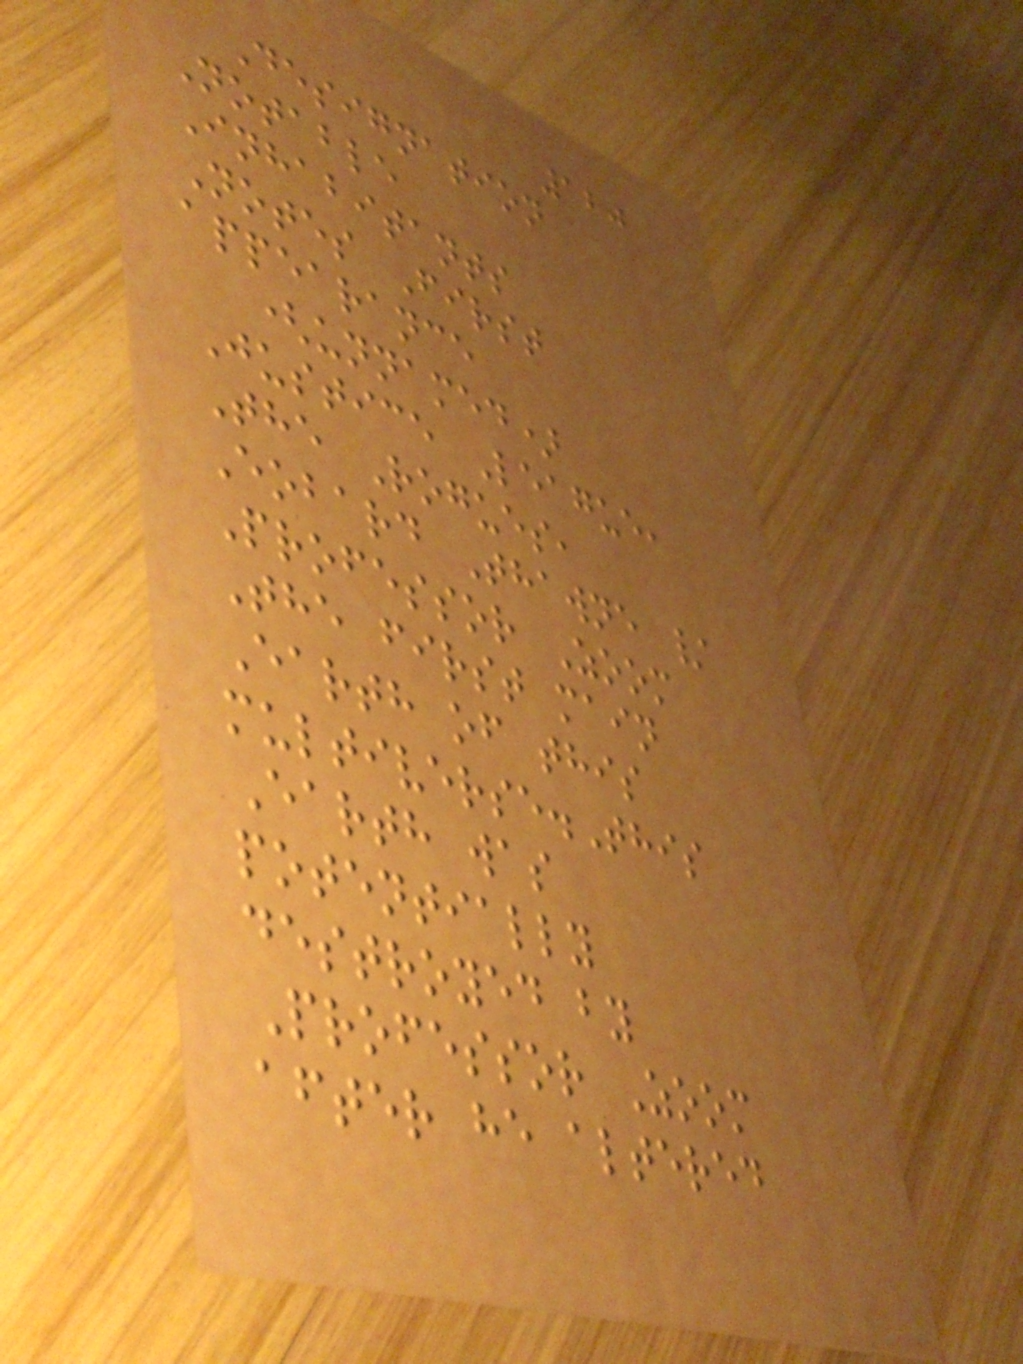120
Designation
Notable
Inhabitants
Notes First
appearance
(unnamed)
Justice League,
The Rogues,
Eobard Thawne /
Professor Zoom
The first main
Earth of this
multiverse.This
Earth was
potentially
destroyed by
Professor Zoom
after he altered
